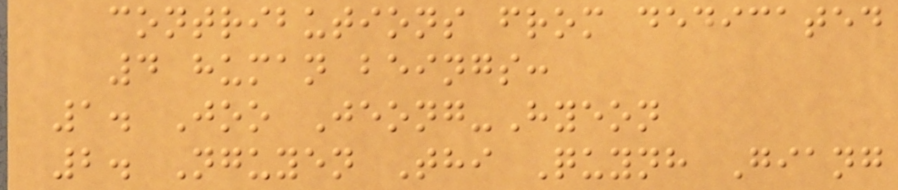contributions from dedicated
4 human beings:
1. Joo Jeong-Hyeon
2. Nguyen Thi Quynh Giang
